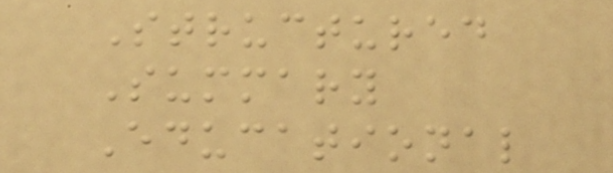Structured
Summary
Educational
